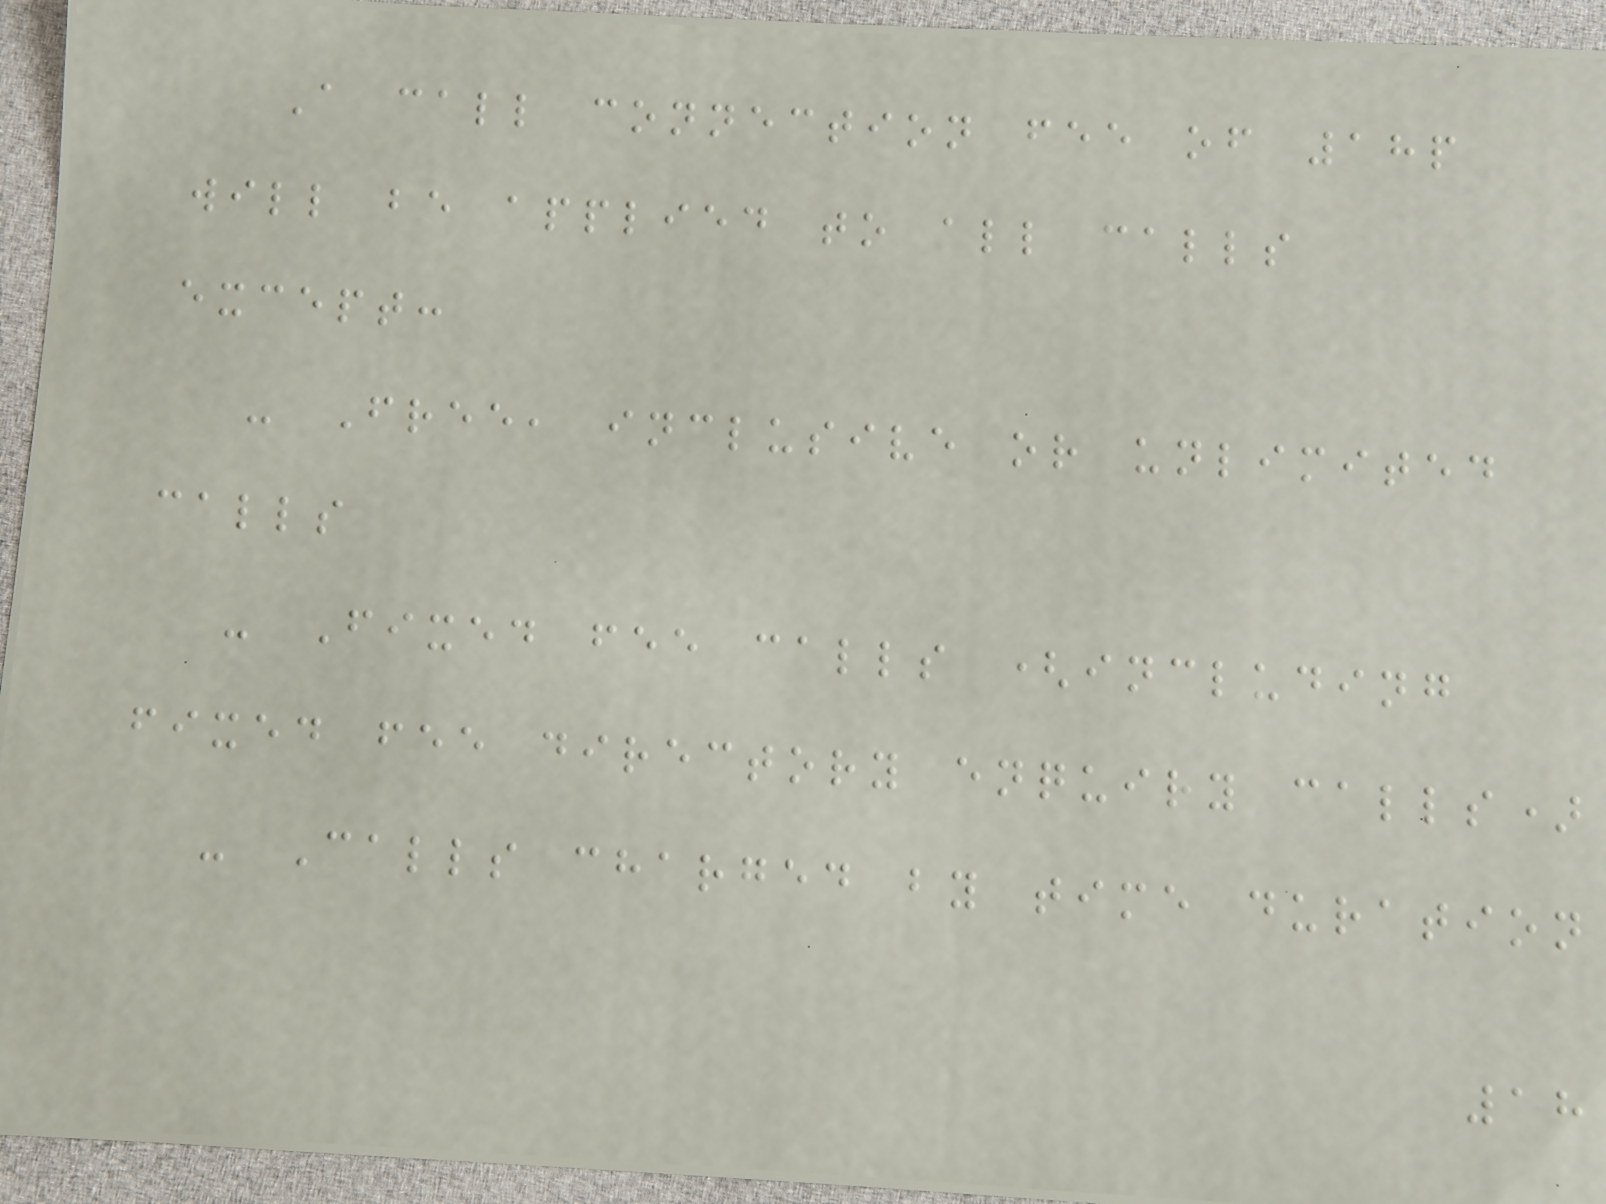A call connection fee of 18p
will be applied to all calls
except:
- Free, inclusive or unlimited
calls
- Fixed fee calls (including
fixed fee directory enquiry calls)
- Calls charged by time duration
18
